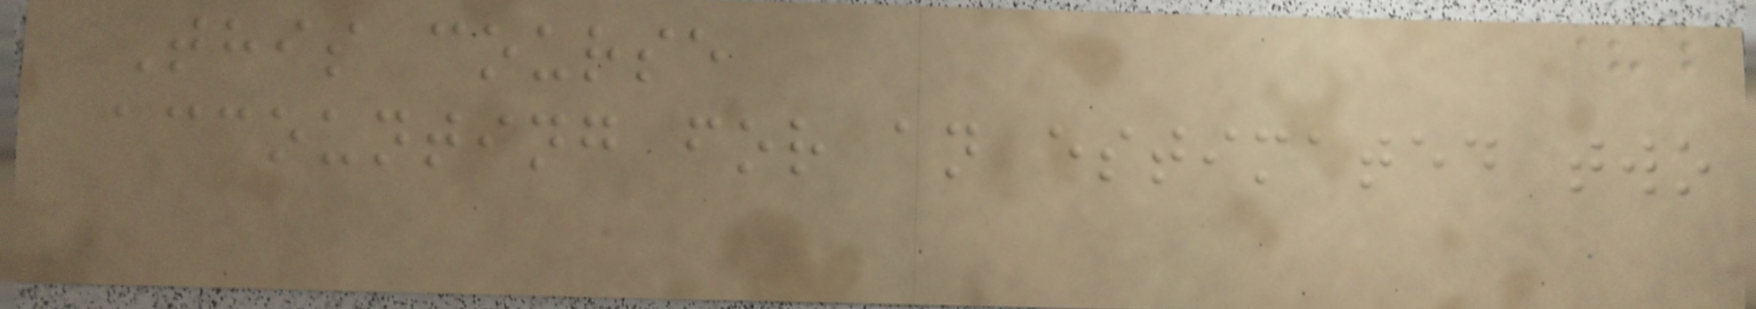This course
accounting for an estimated two
